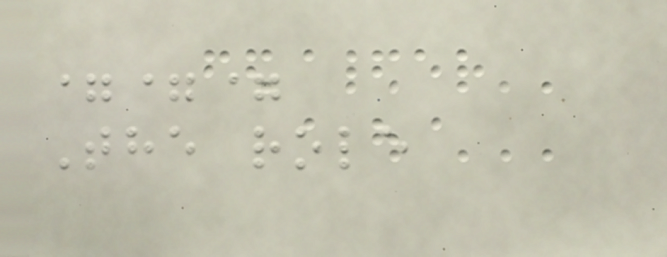===
The role
